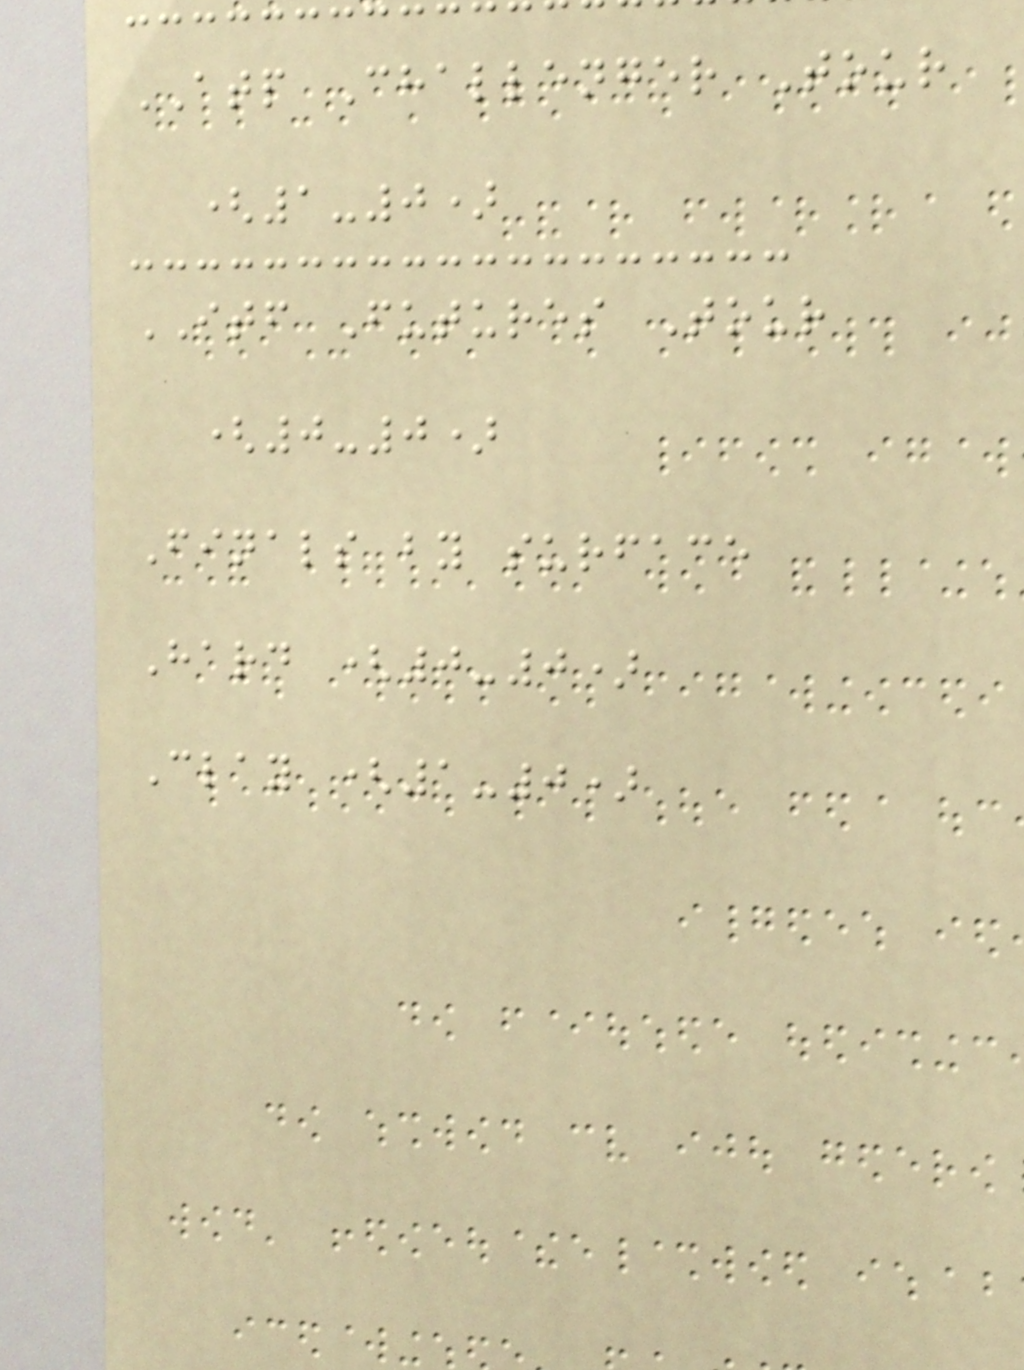ATP Challenger Tour
(1-0)
ITF Futures Tour
(0-0)
Finals by surface
Hard (0-0)
Clay (1-0)
